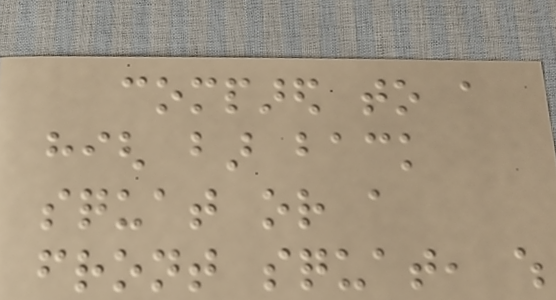compared to a
high bar back
squat or a
front squat, which
